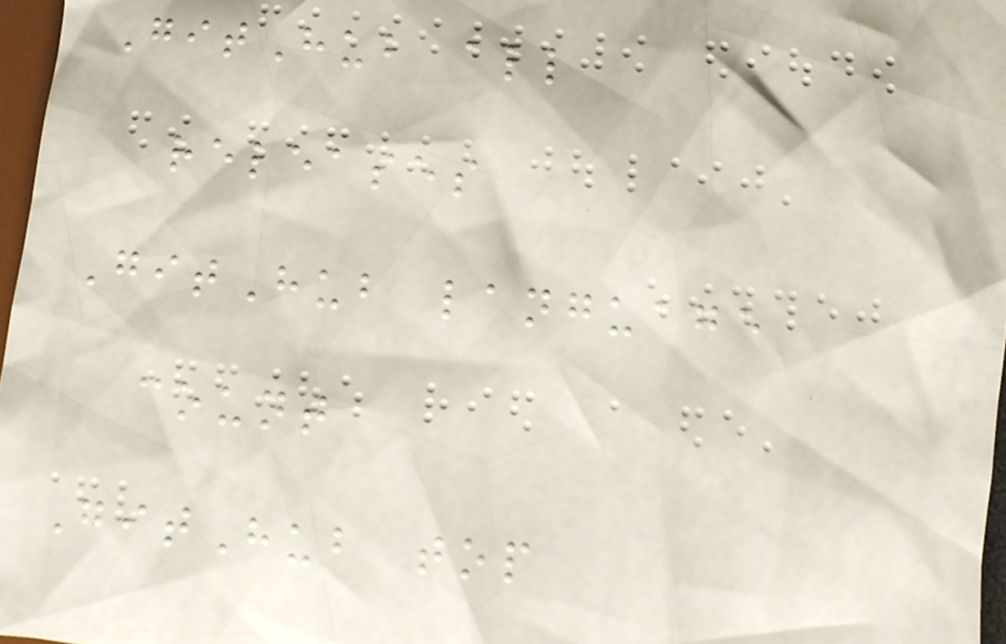GitHub all
releases
GitHub language
count
GitHub top
